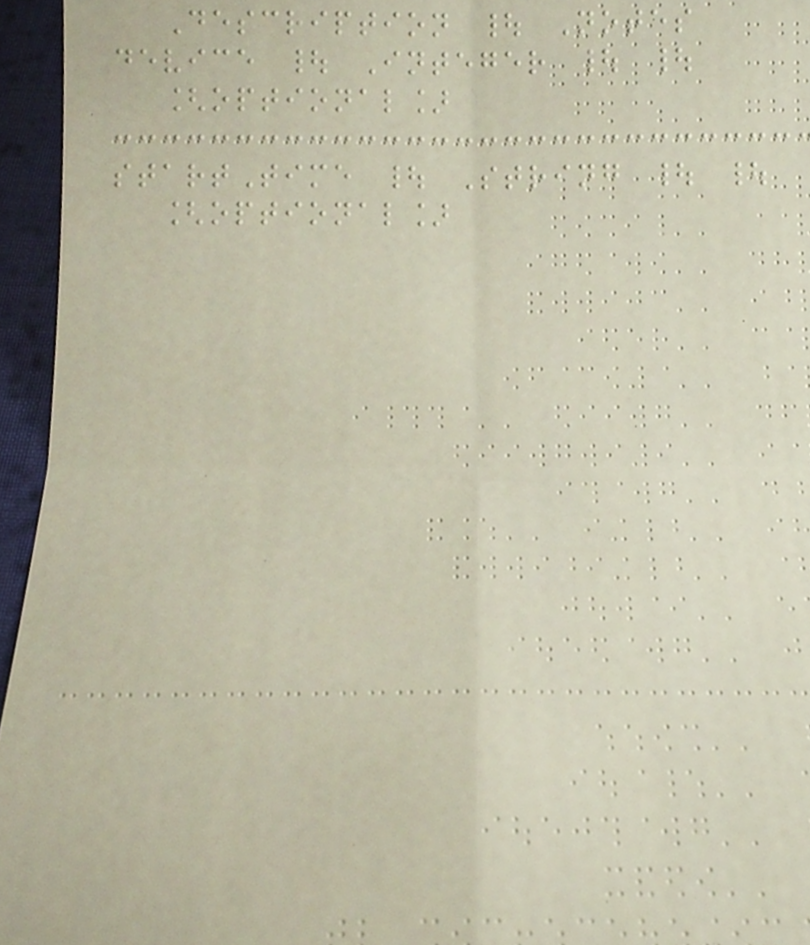Description | Notes
device | Integer | |
[optional]
startTime | String | |
[optional]
